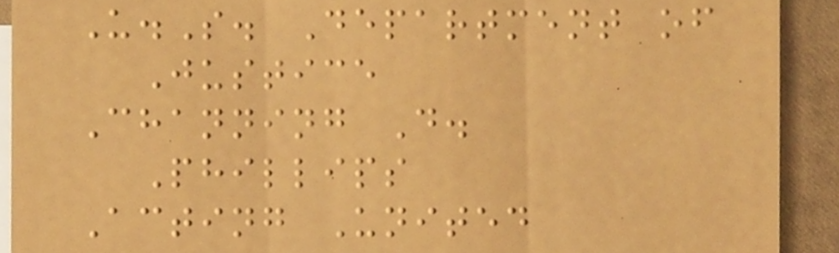U.S. Department of
Justice
Channing D.
Phillips
Acting United
